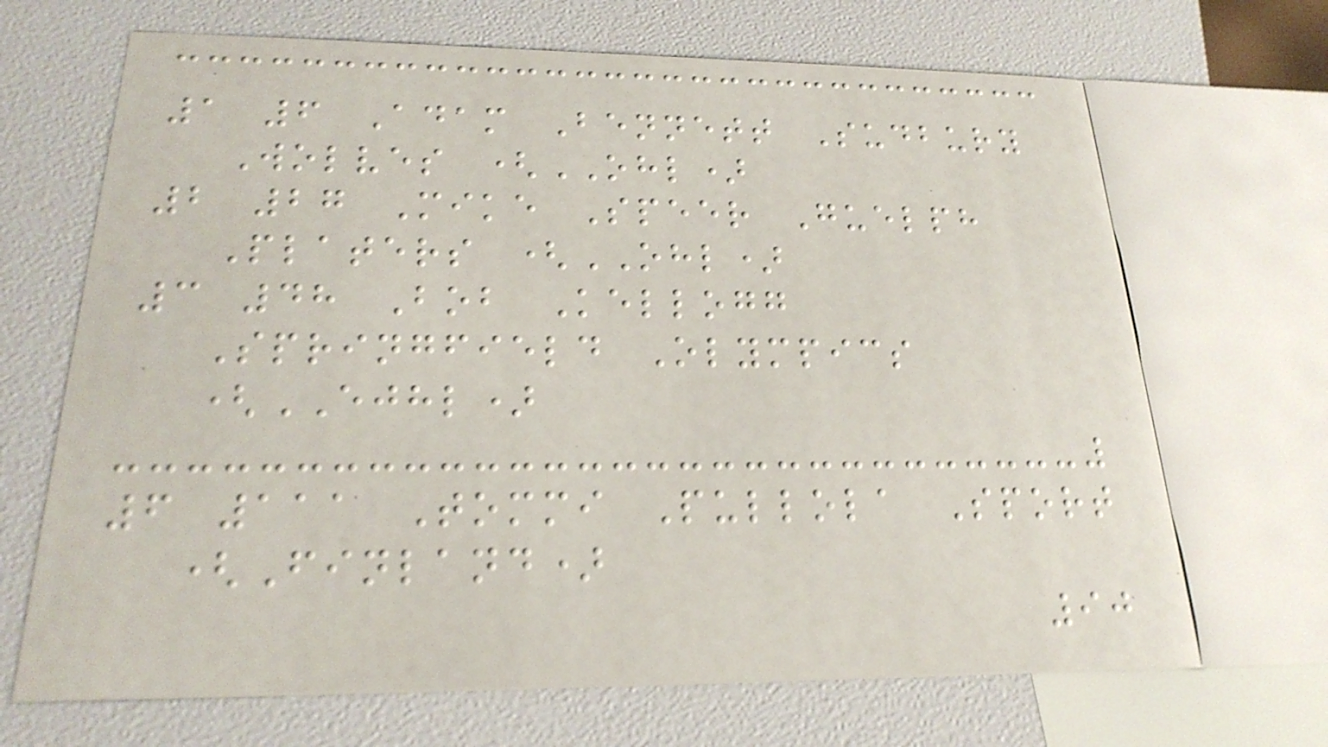1 6 Adam Bennett Sudbury
Wolves (OHL)
2 27 Mike Speer Guelph
Platers (OHL)
3 48 Bob Kellogg
Springfield Olympics
(EJHL)
6 111 Tommi Pullola Sport
(Finland)
90
